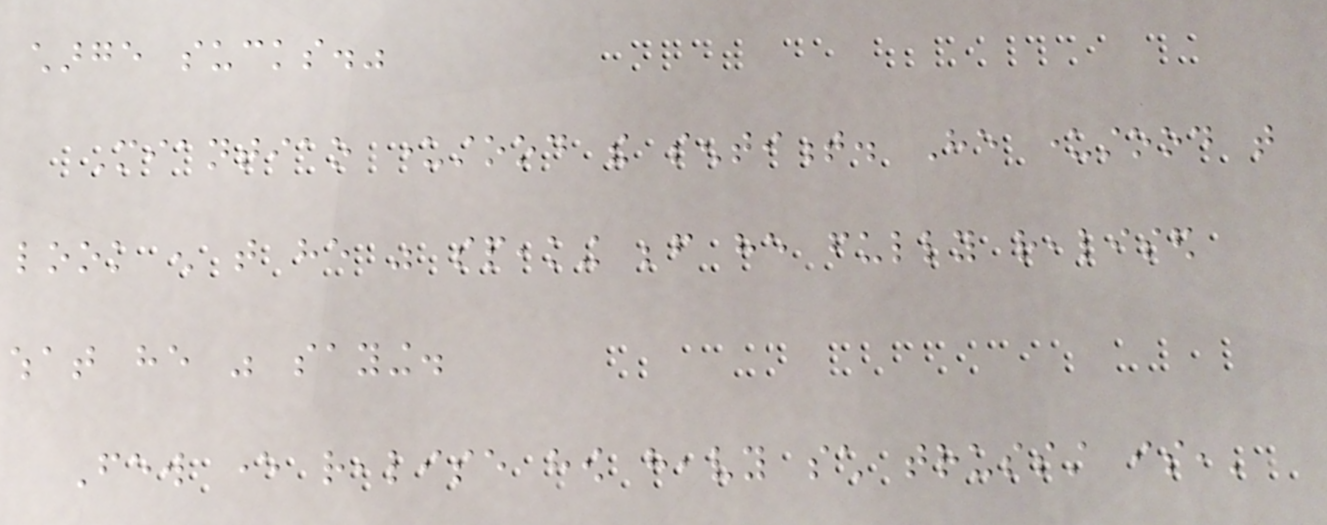charge sucks."
Miantiao understood the sentiment. He understood that
look enough that he was speaking before he fully realised
what he was saying.
Few ever realise how heavy such trussst is,'
